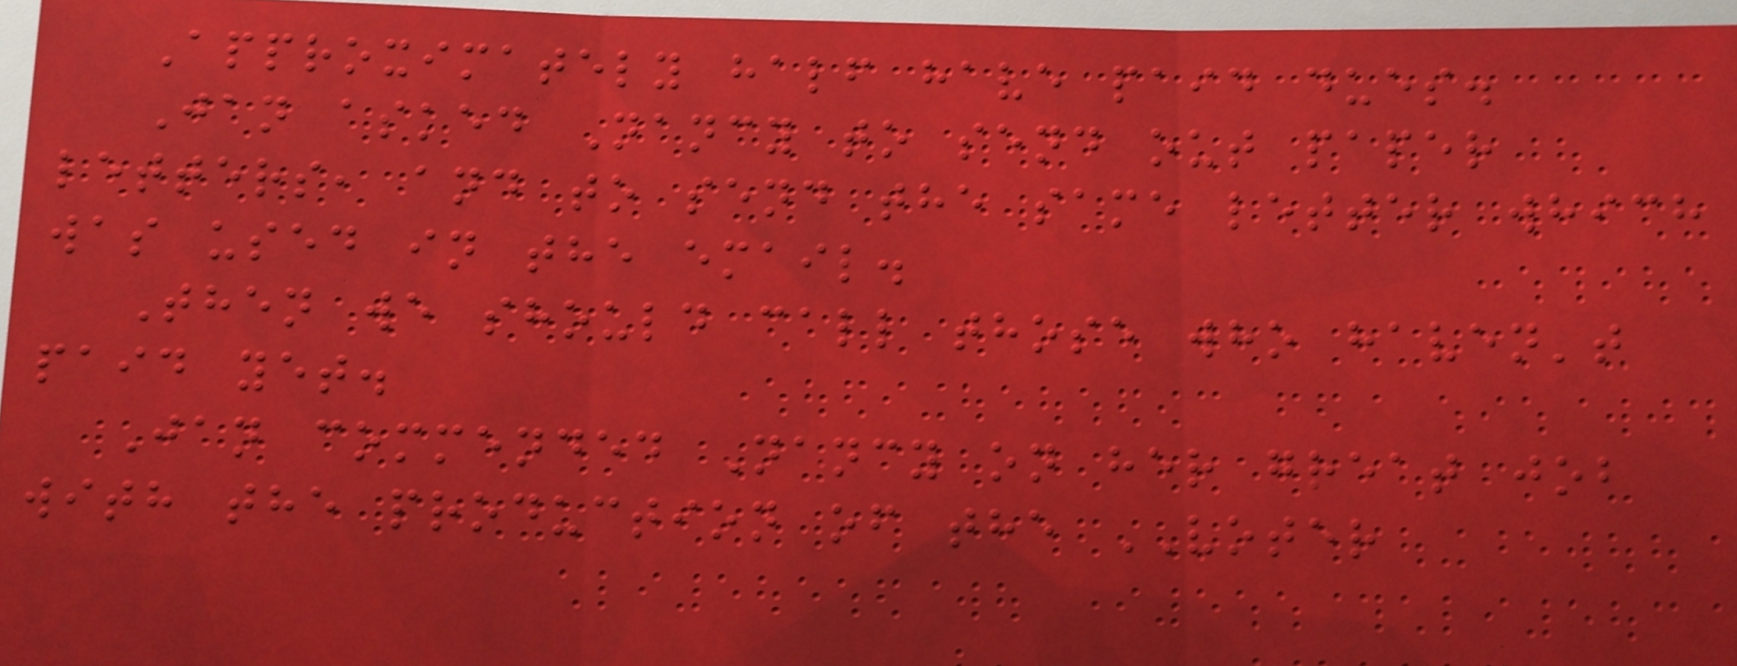Approximately half have paid dues.
Jan asked Nancy to send out paper
letters, and to send the same letter which
was used in the email.
Then we should call those who haven't
paid yet.
Jan commended Nancy on her great job
with the production of the VOTER
